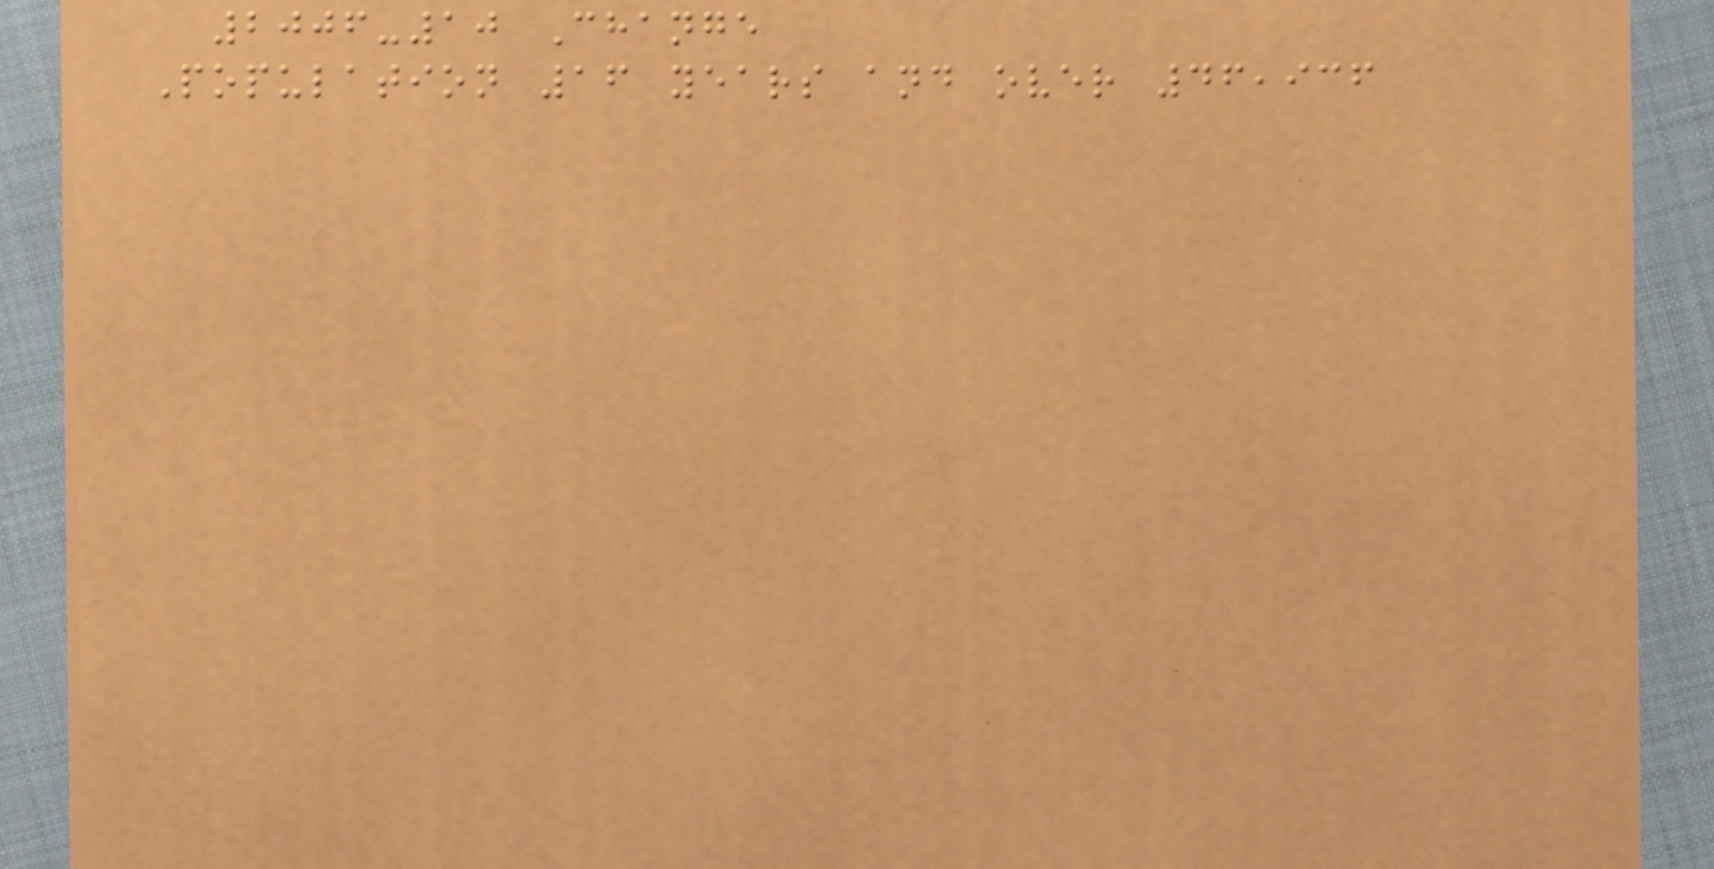2006-10 Change
Population 16 years and over 46,936
